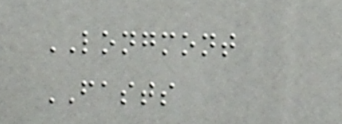LONGMONT
FASTS
